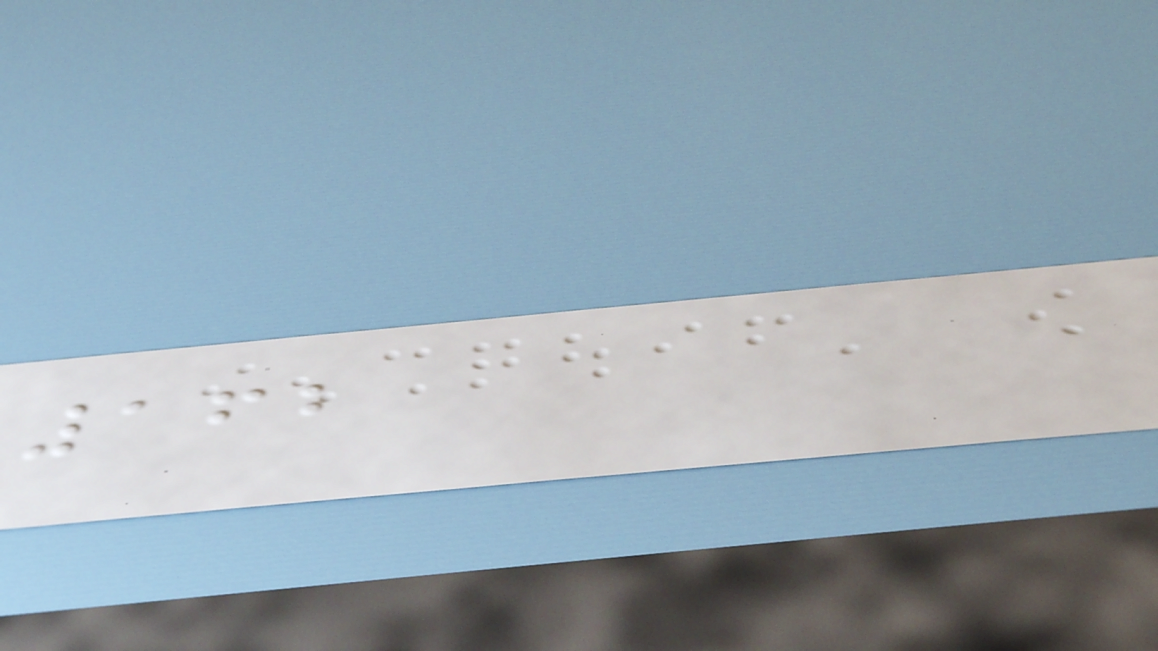162
